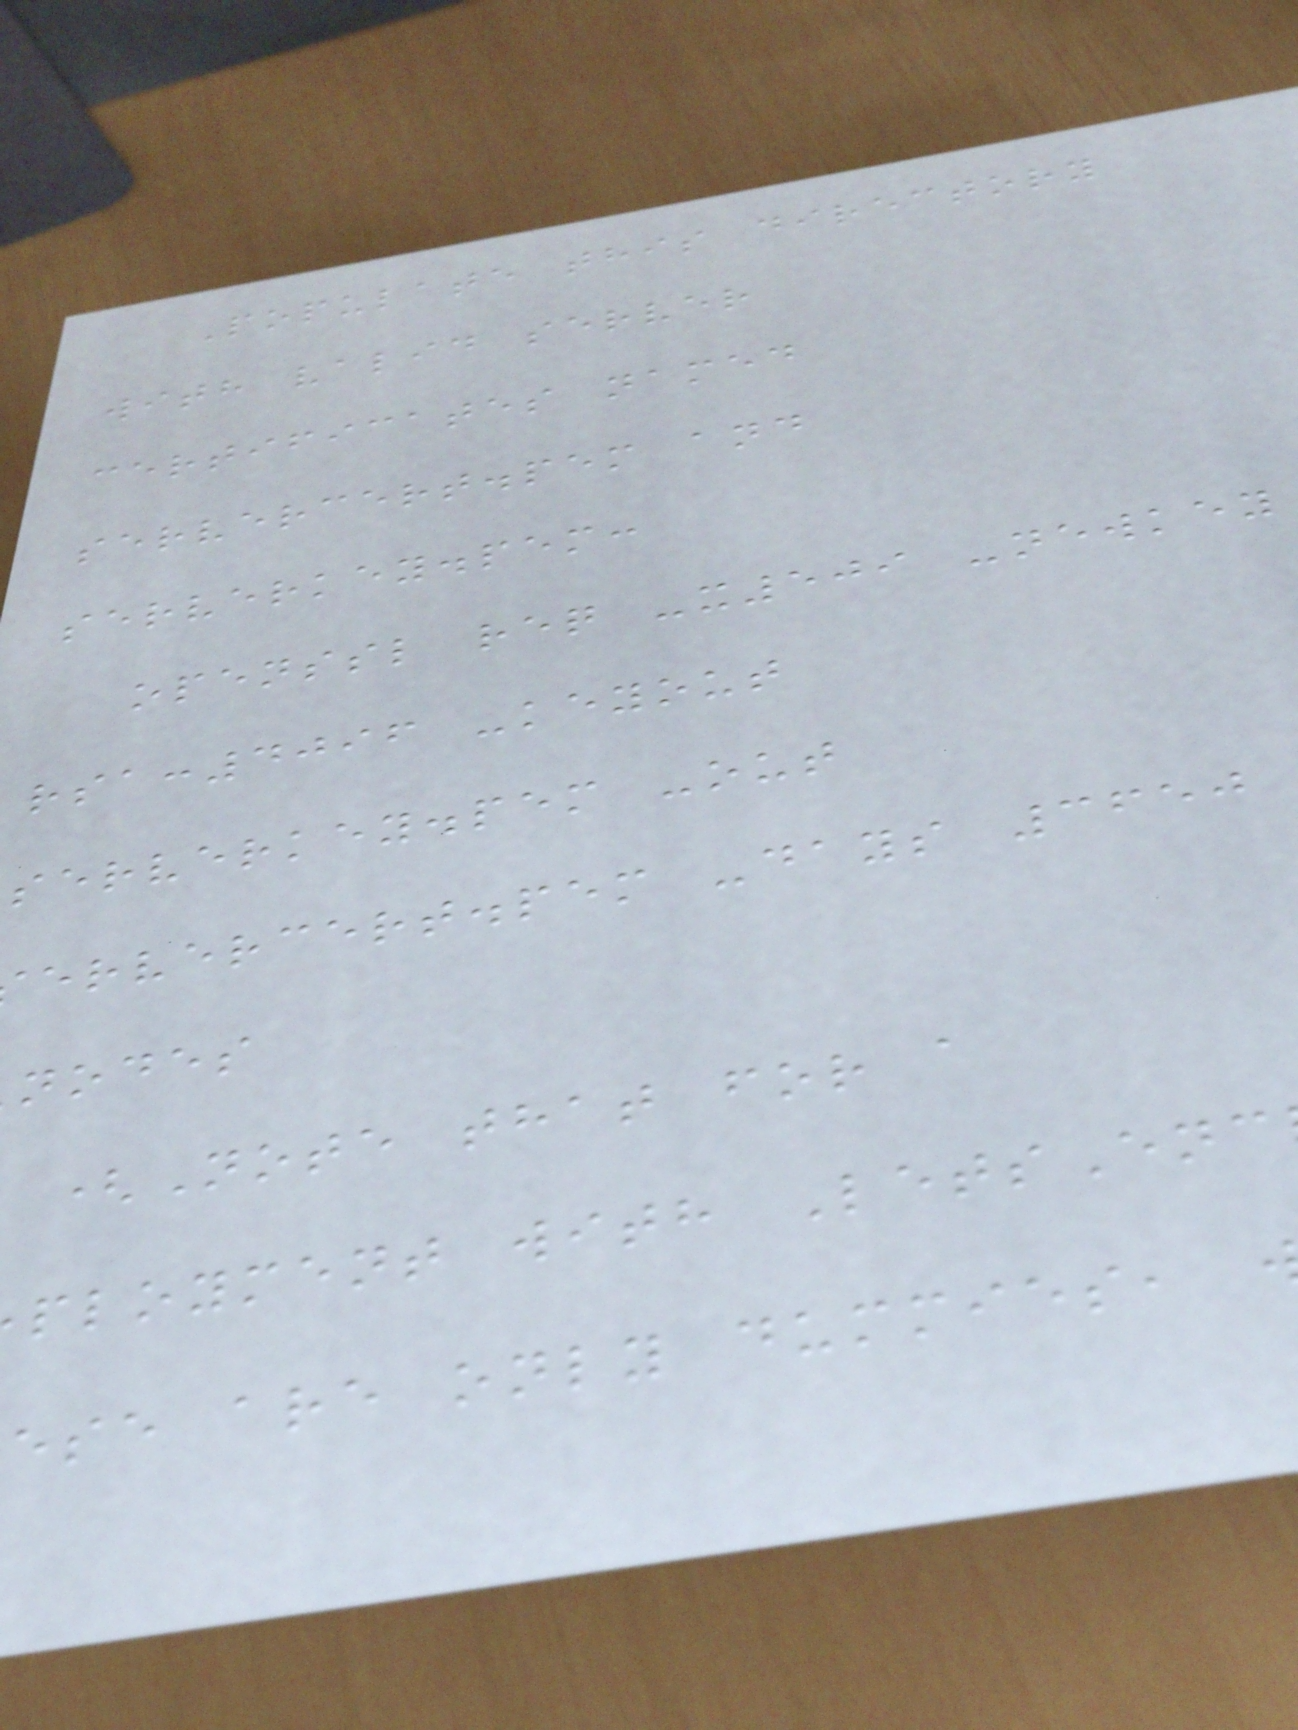Populate this directory
with valid server
certificates named
servercert.pem and
serverkey.pem:
openssl req -x509 -newkey
rsa:4096 -keyout
serverkey.pem -out
ervercert.pem -days 3650
nodes
(Note that for a
ployment with LetsEnc
ese are only dummies,
